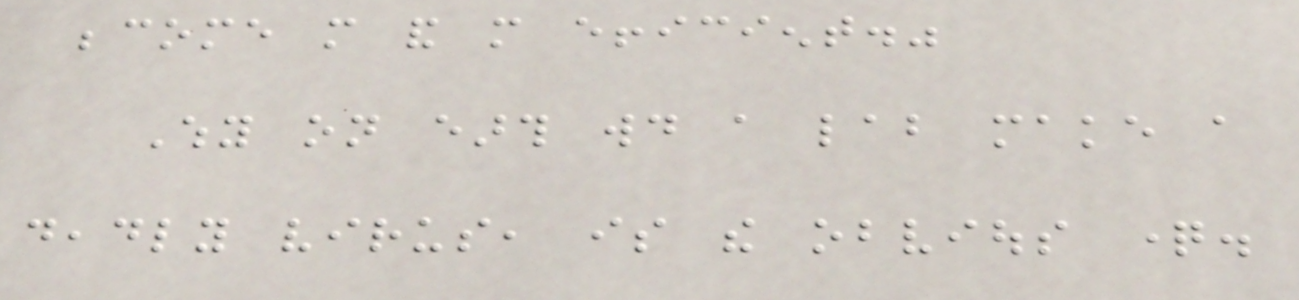become more and more efficient."
Why on earth would a lab make a
deadly virus, is the obvious question.
